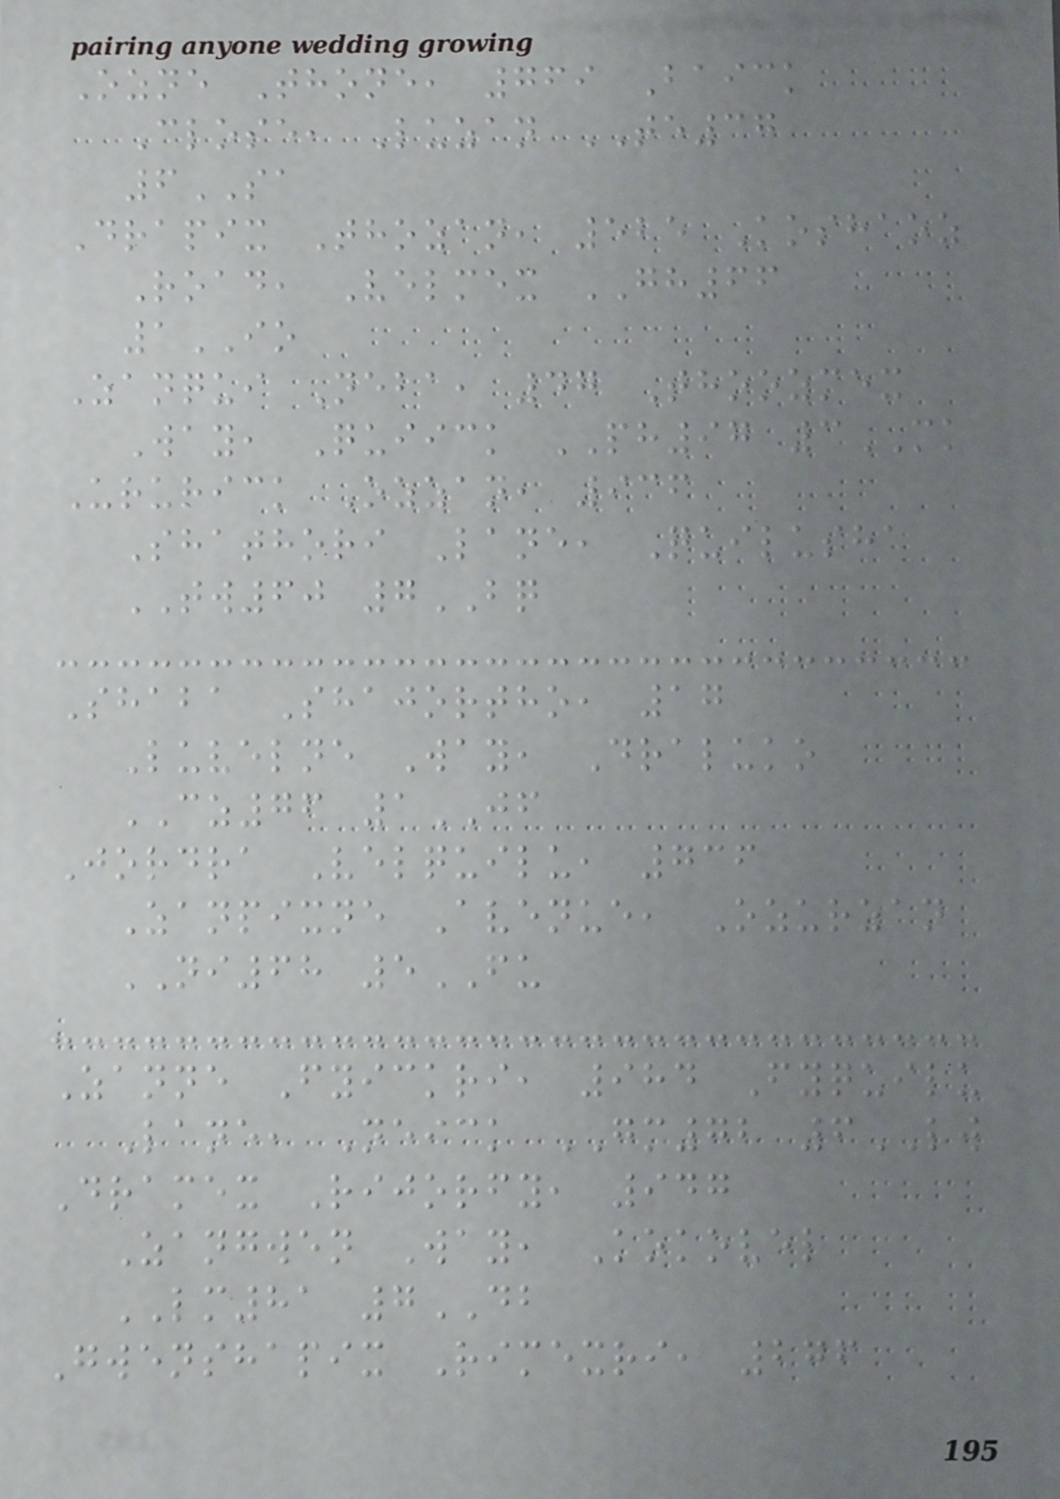Ozne Thone, 769 Baick
Close, Luzan TE37
6SA
Drapix Thozan, 525 Koshaoz
Road, Velmex GH66
1IO
Zanqui Neba, 47 Thoozmex
Way, Quiick PH97 3MK
Ururick Ozzan, 936
Shathori Lane, Quilusha
TW60 7BQ
Shaba Shajortho, 17
Luvelne Way, Draluko
CZ76 1JF
Jordra Velquilu, 736
Zanpixne Avenue, Ozurzan
NI68 5FU
Zanne Fyickri, 984 Fyquilu
Lane, Neick GM72 6LW
Dramex Rijorfy, 947
Zangwen Way, Kokovel
LM81 7DB
Gwenshapix Rimexri, 276
